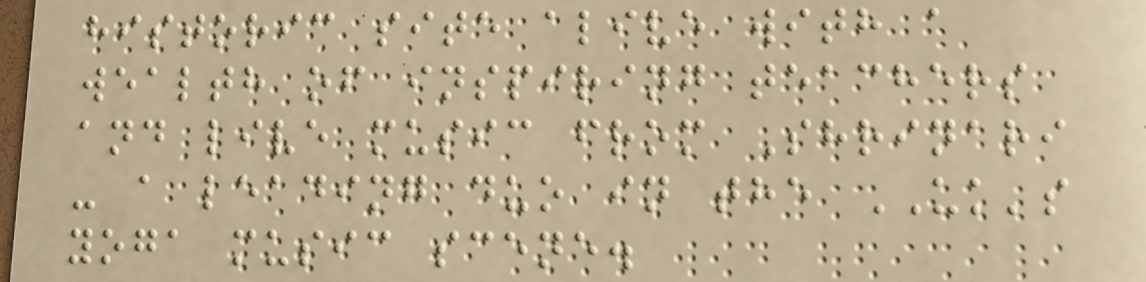historic site alive with a
wealth of inspiring teachers
and live music from Shrinari
- a leading duo in the UK's
yoga music scene.
